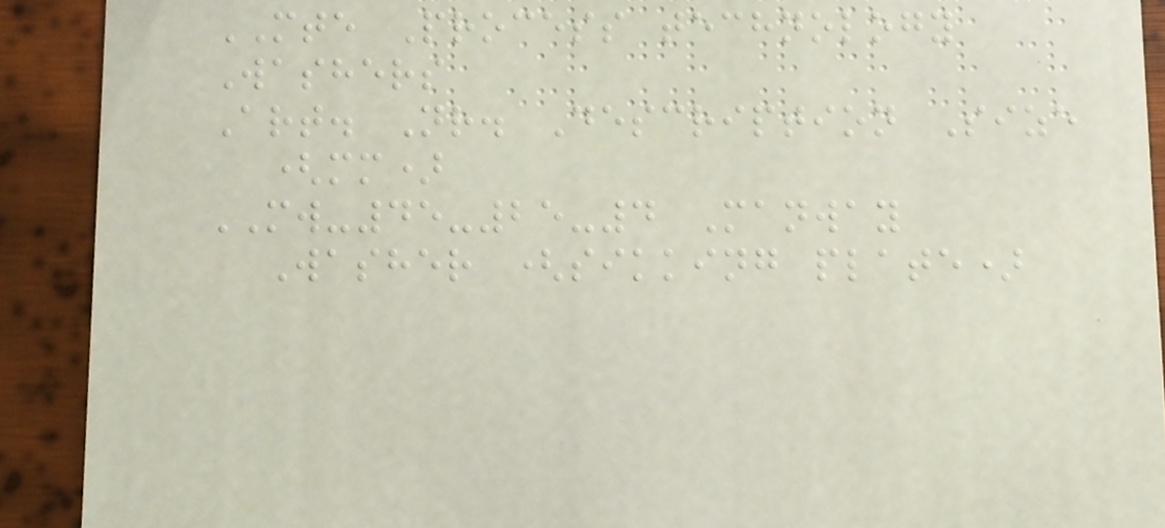MTE Process technology
Washers
Art. Nr. Description Size
(mm)
MW-45-25-4 Manway
Washer (sikking plate)
